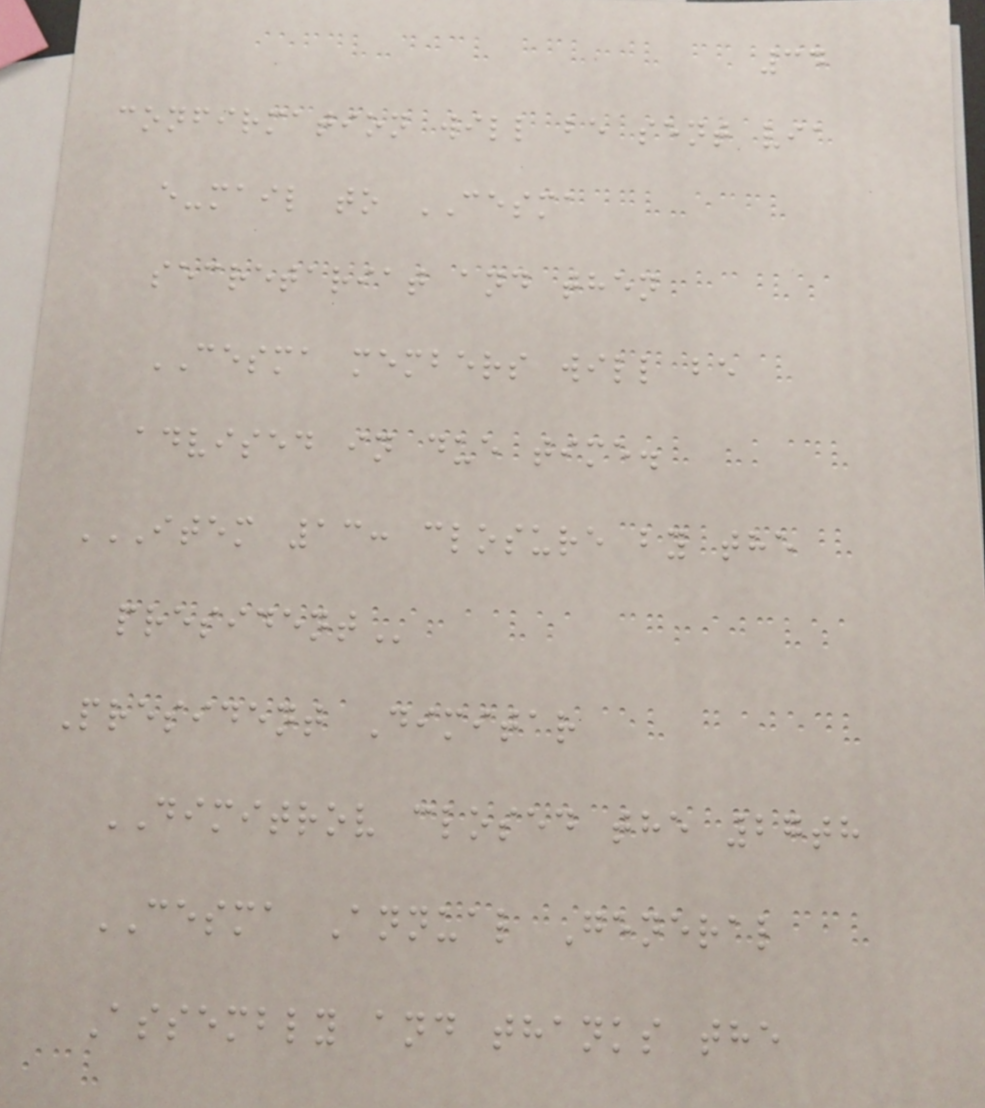34
confirmation will be sent via
e-mail to CESMA
secretariat and then
CESMA members will be
advised in due time.
ITEM 13: CLOSURE BY THE
PRESIDENT
President Dimitar
DIMITROV closed the 27th
CESMA Annual General
Assembly and thanks the
